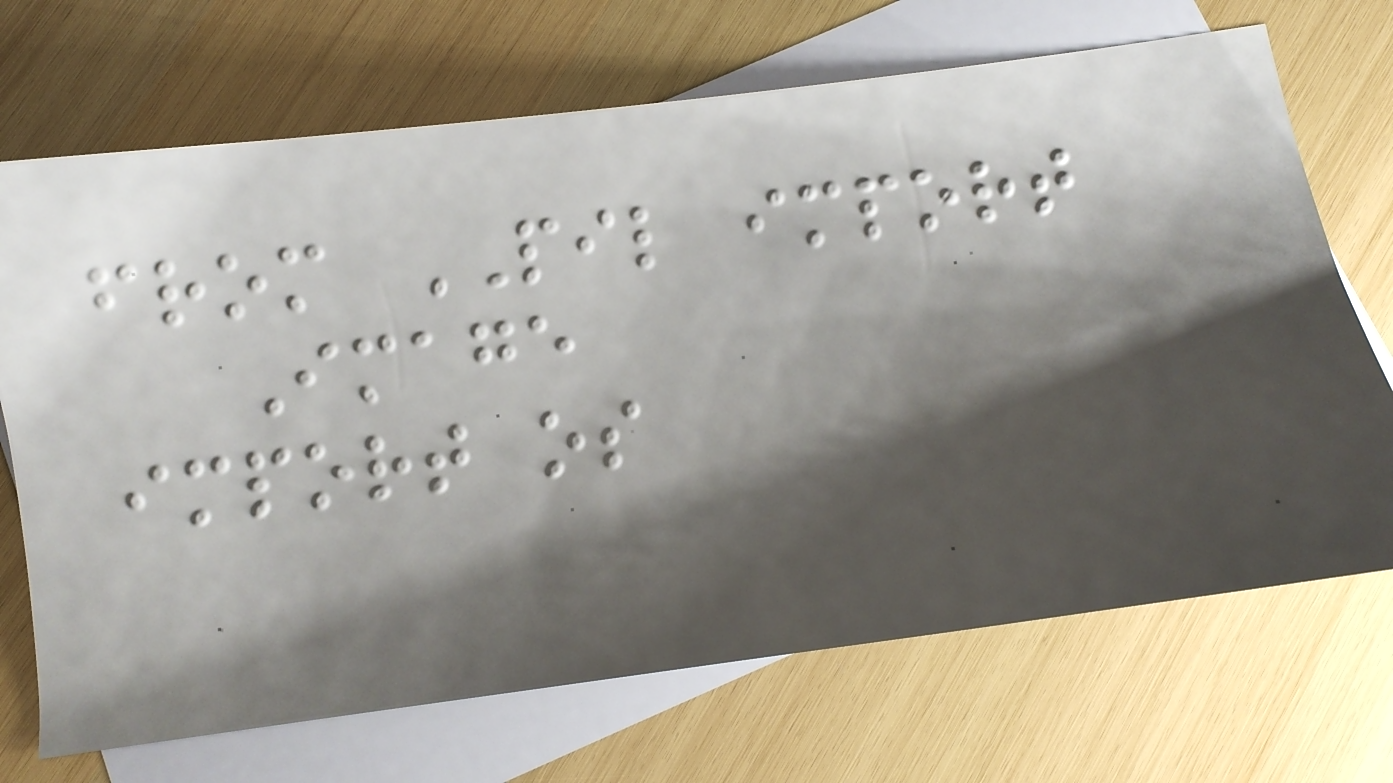from PIL import
Image
import os
